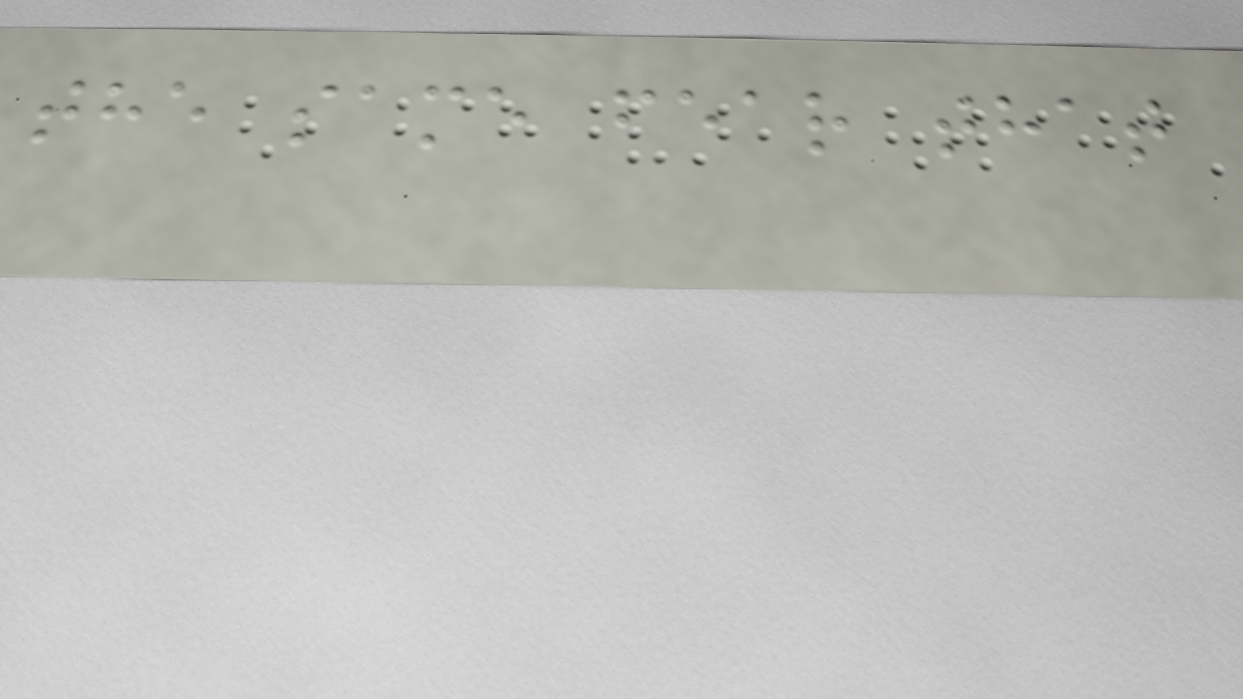the same fear that
